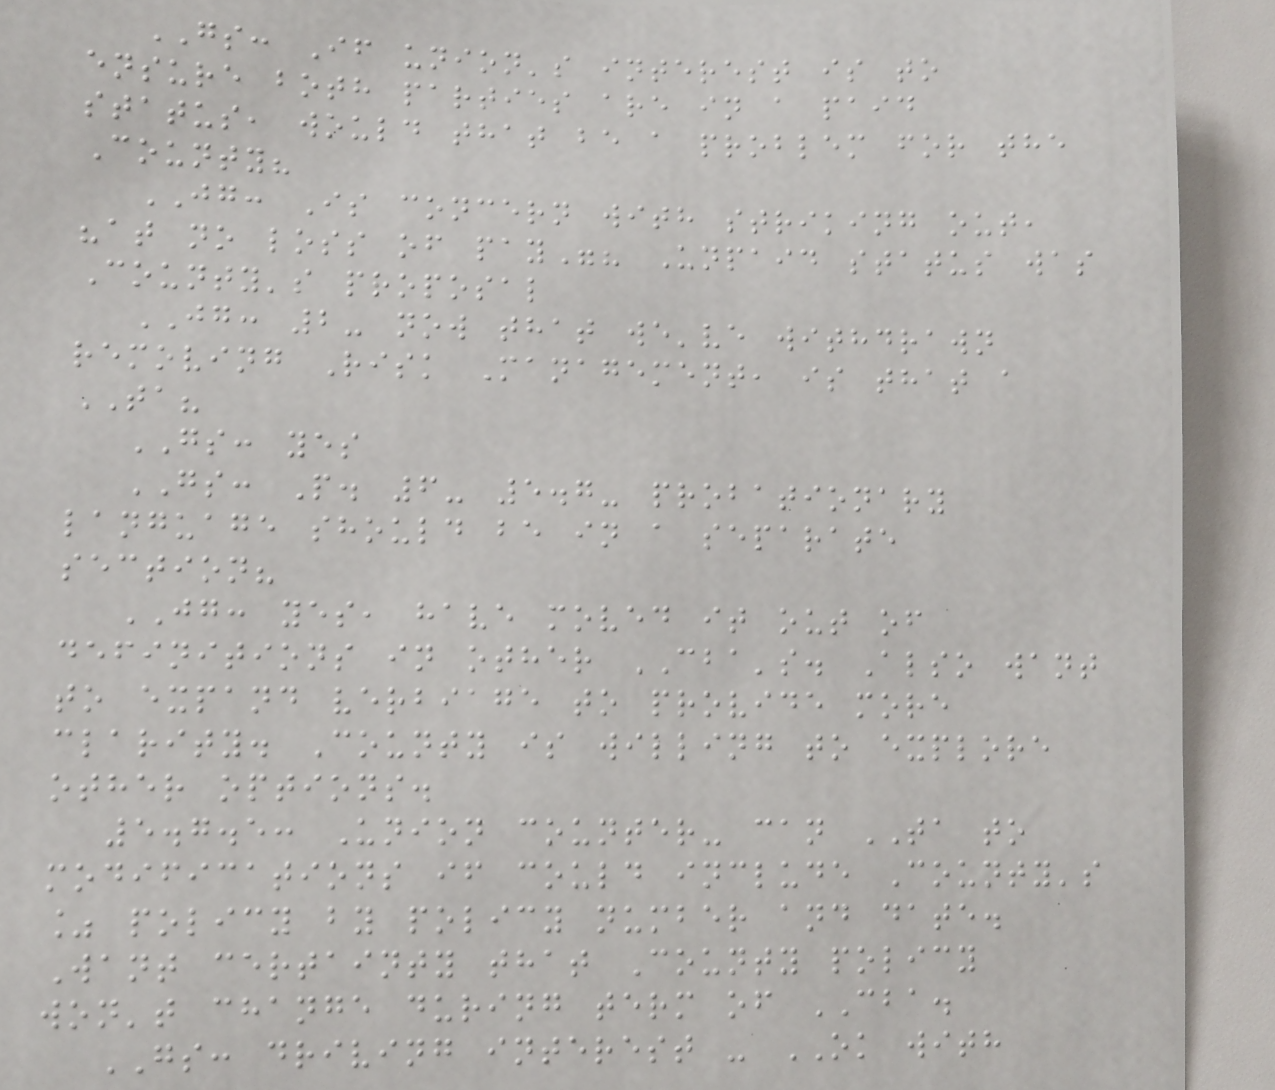GS: If union's interest is to
ensure both parties are in a paid
status, would that be a problem for the
County?
JG: Is concern with striking out,
"at no loss of pay"? Unpaid status was
County's proposal
JG: 2- now that we've withdrawn
removing Risk Management, is that a
TA?
GS: yes
GS: P. 6- 5.7- probationary
language should be in a separate
section?
JG: yes, have moved it out of
definitions in other CBA's. Also want
to expand verbiage to provide more
clarity. County is willing to explore
other options.
5.7.5: Union counter- can TA to
modifications if could include County's
% policy by policy number and date.
Want certainty that County policy
won't change during term of CBA.
GS: driving interest - OK with
